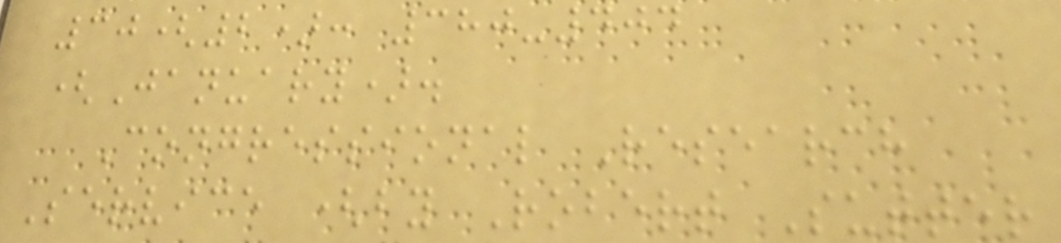30(2): 380-404
(January).
Congressional Research
Service (by Robert Sutter
